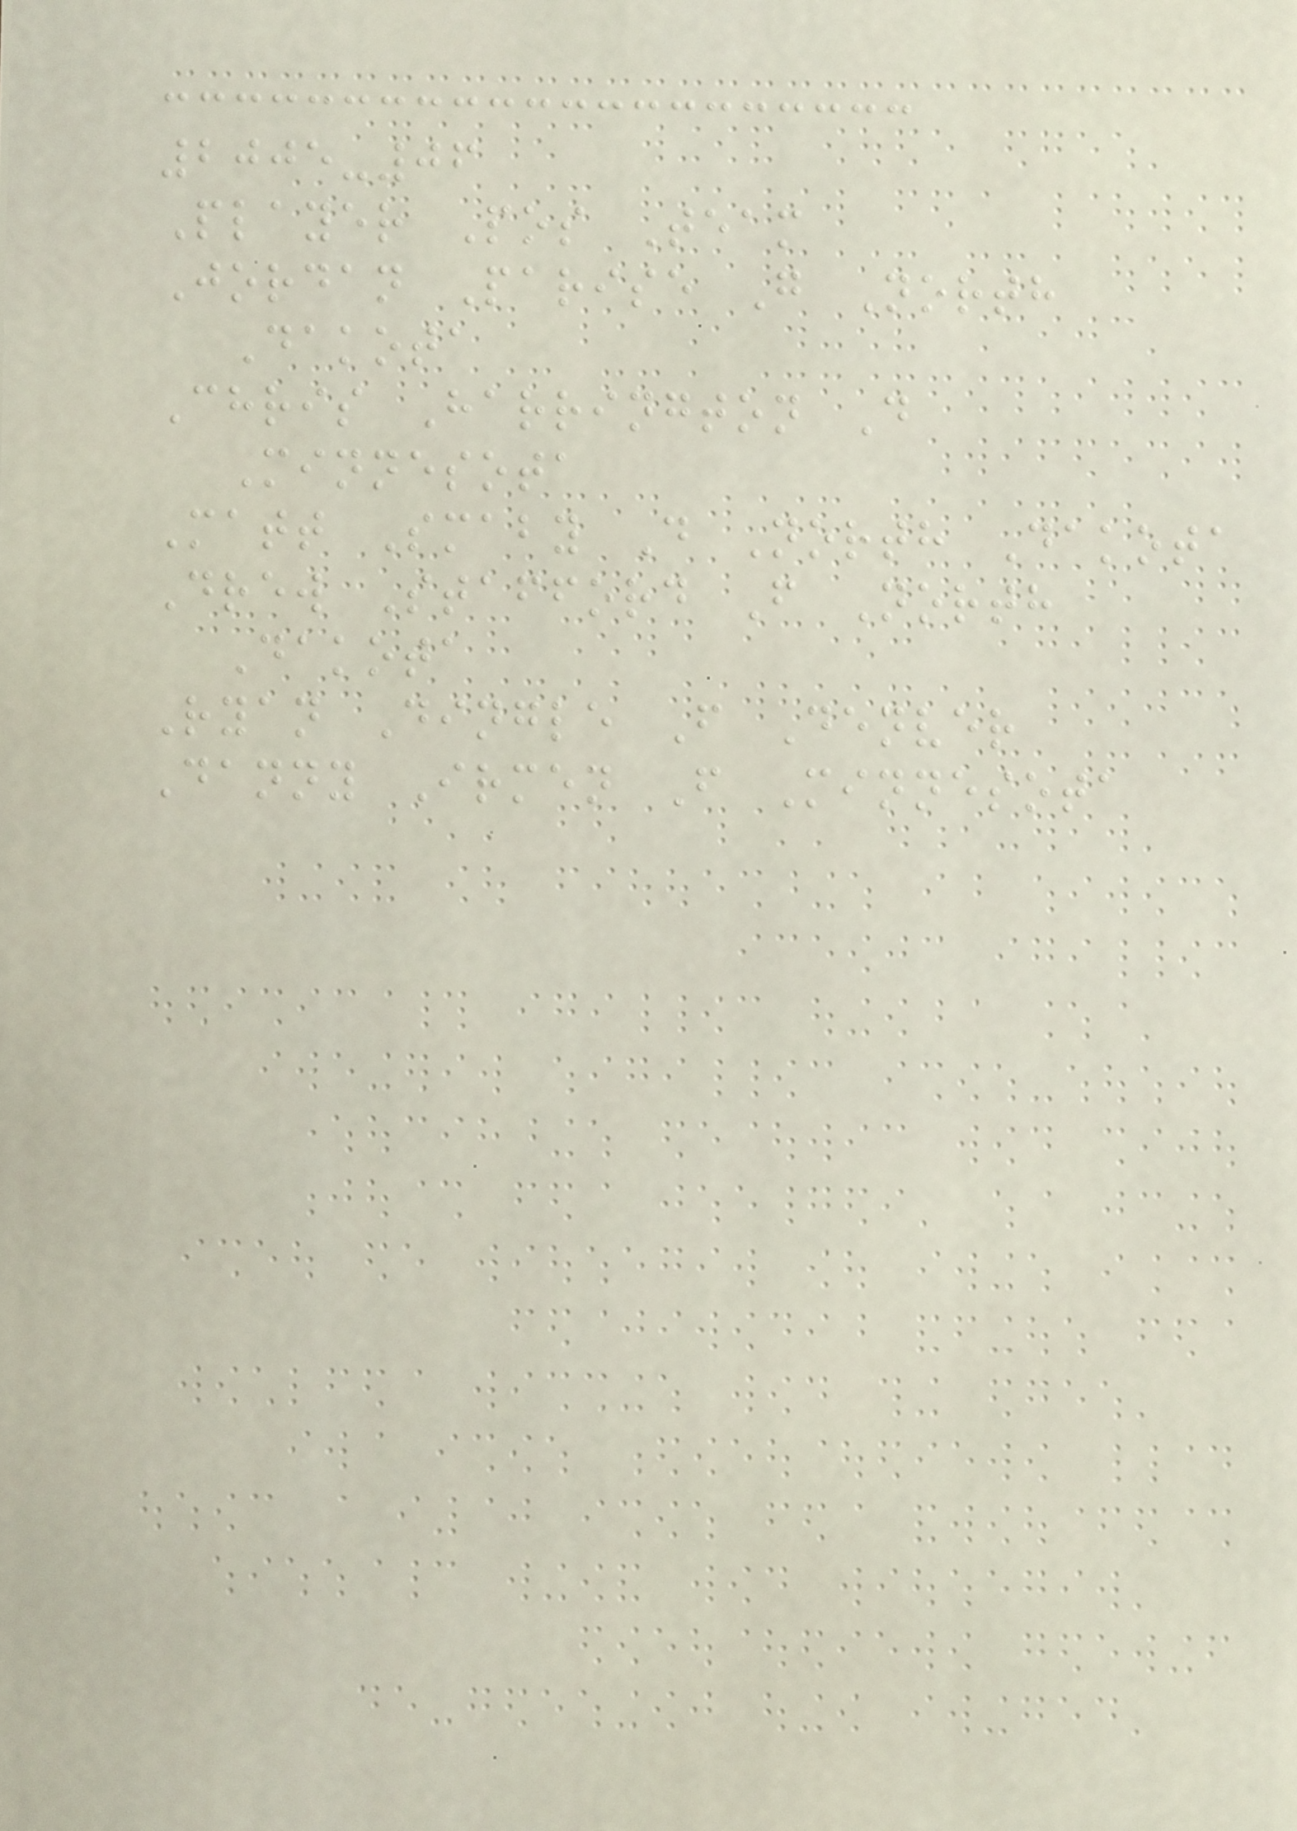2005-06
Player Pos Team
Jordan Parise G North
Dakota
Chris Harrington D
Minnesota
Matt Smaby D North Dakota
Drew Stafford F North
Dakota
Ryan Dingle F Denver
Danny Irmen F Minnesota
